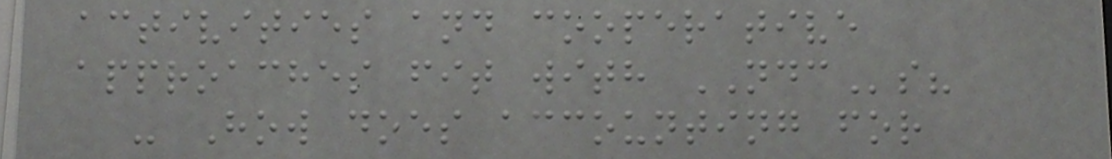activities and cooperative
approaches fit with NDCs?
- How does accounting for
